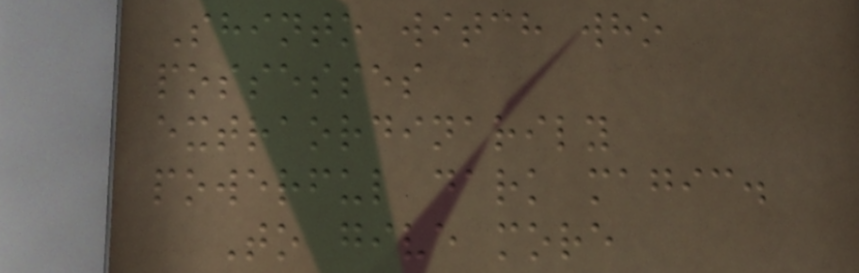Shinto witch who
possesses
extraordinarily
powerful dark magic.
To give more
